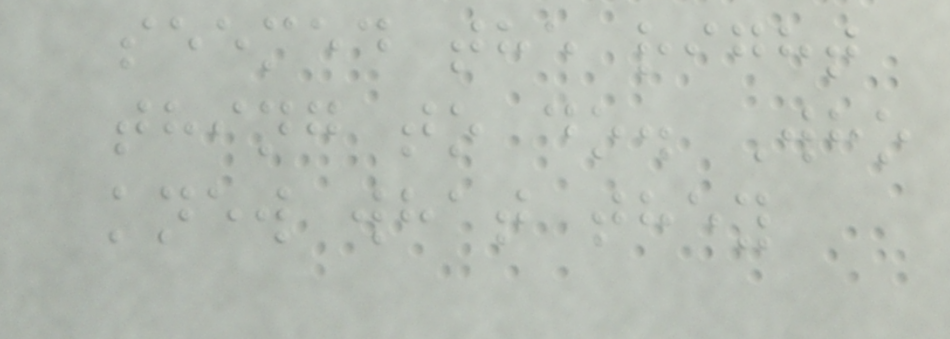seemed the right
thing to do. Who
knew what they
